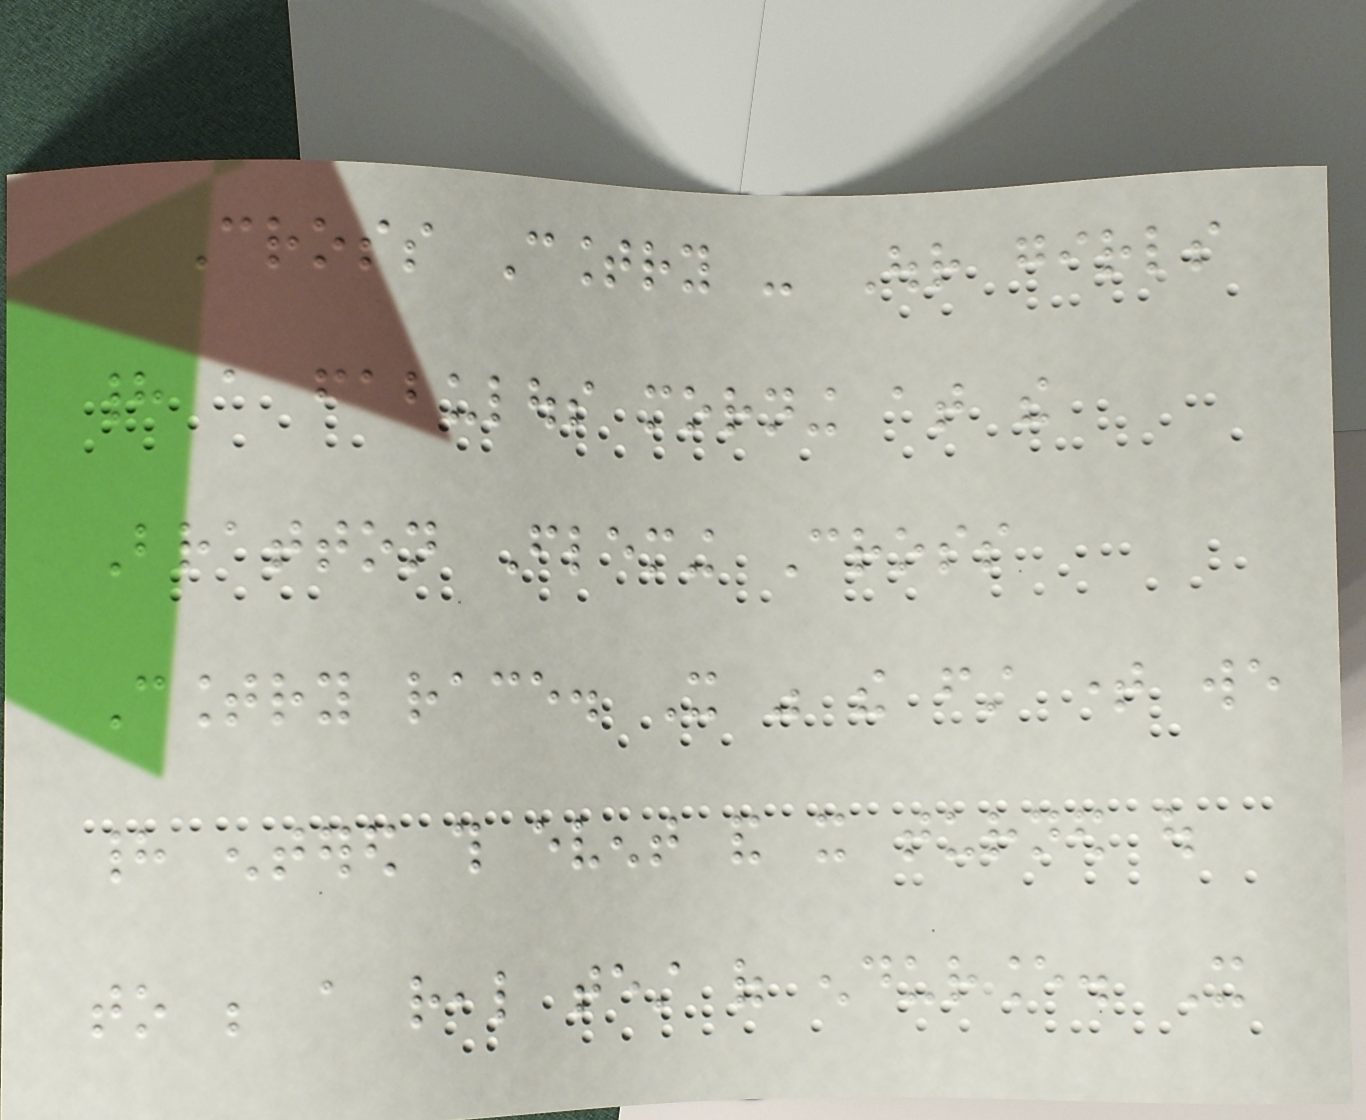Cross Country - Our girls
had a fabulous morning at the
Bratton Fleming Cross
Country race. It was the first time we
had entered this event and it turned out
to be a real test of endurance. It
